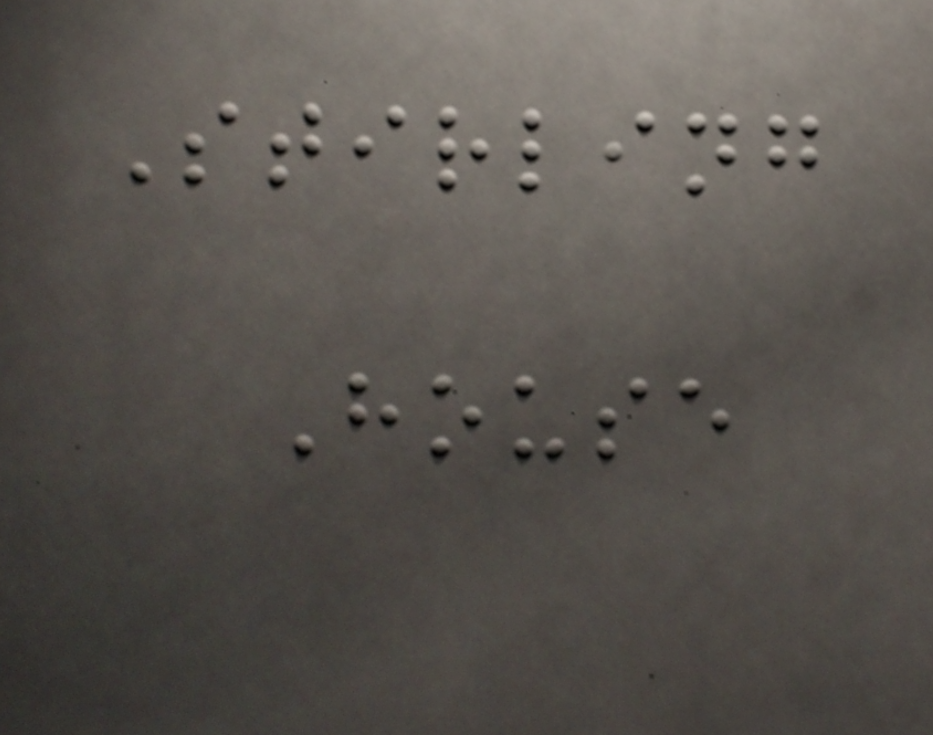Stirling
House
